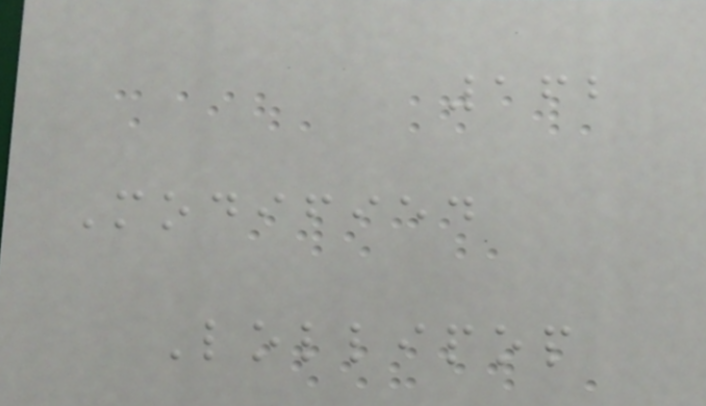162
Modified
Lollipop
